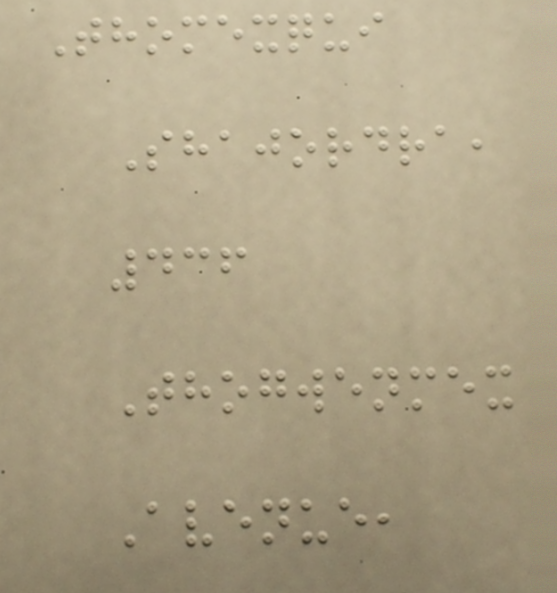Thomexqui
Shajordra,
436
Thogwenmex
Avenue,
